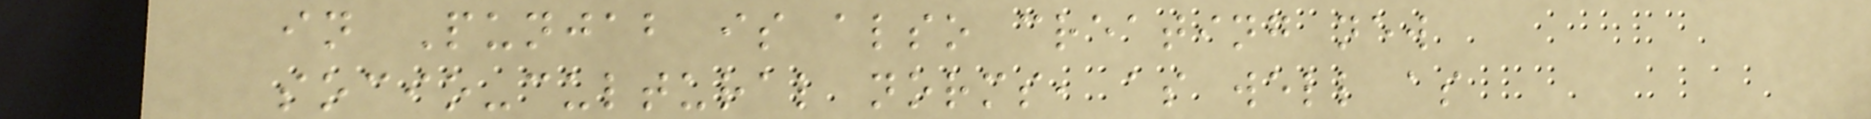in Punjab is also creating new
socio-cultural norms, as well as
